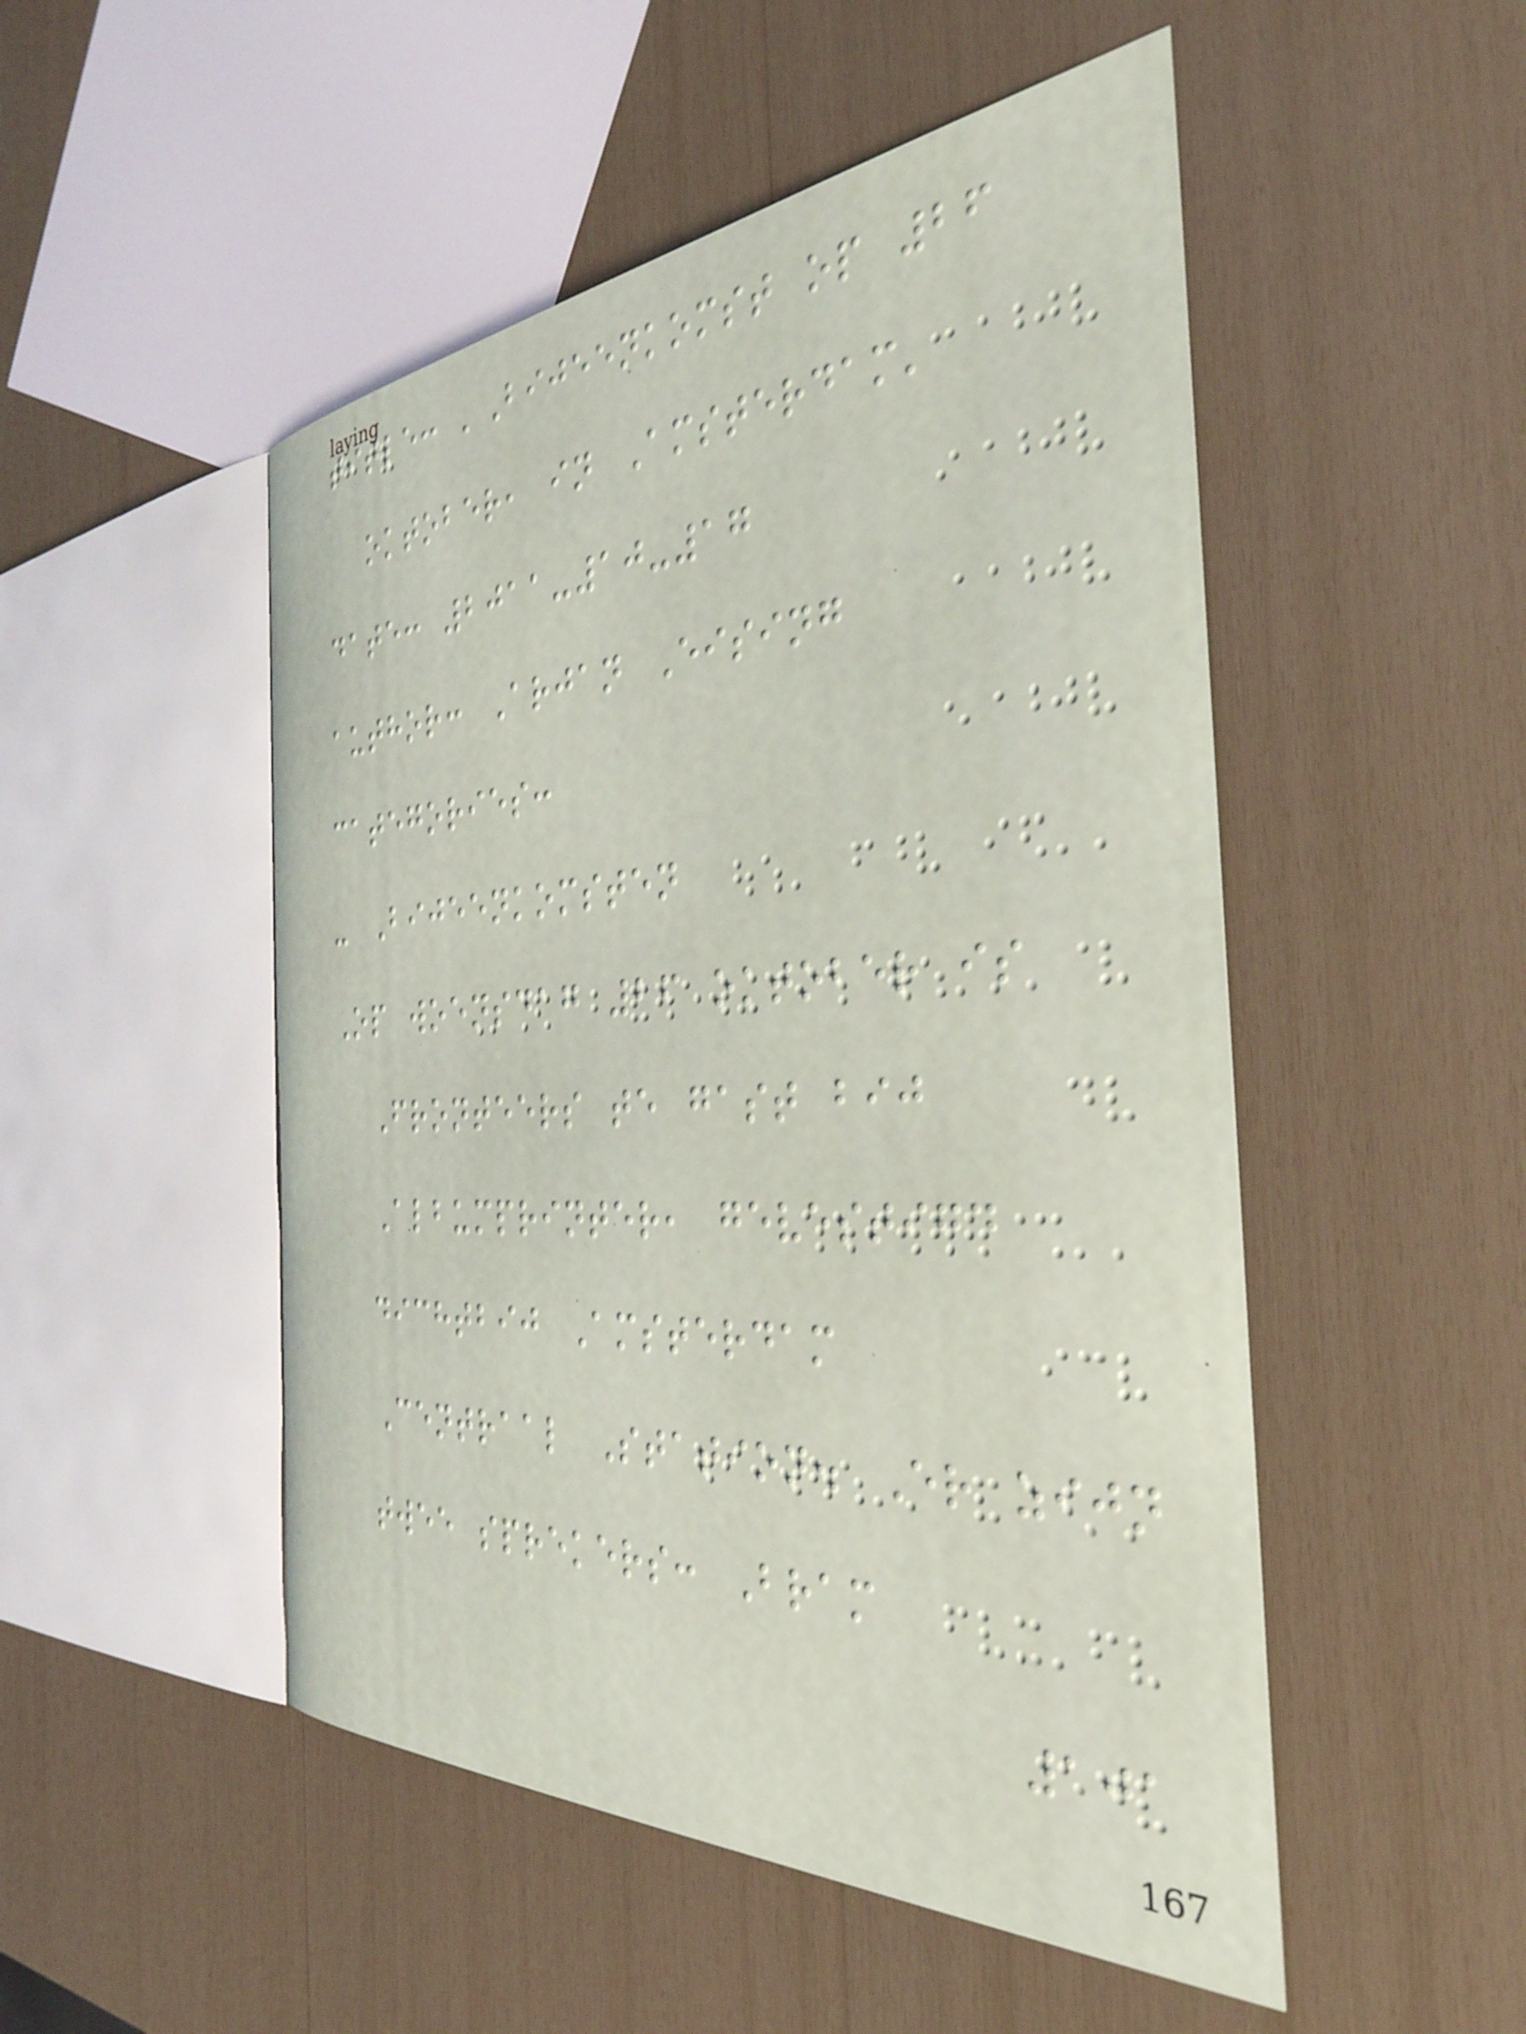title: 'Bijeenkomst op 26
oktober, in Amsterdam'
date: 2011-10-17
author: Arjan Eising
categories:
- Bijeenkomsten
Op woensdag 26 oktober is
Fronteers te gast bij
Albumprinter, gevestigd
dichtbij Amsterdam
Centraal Station. Er zijn
twee sprekers: Bram
101
